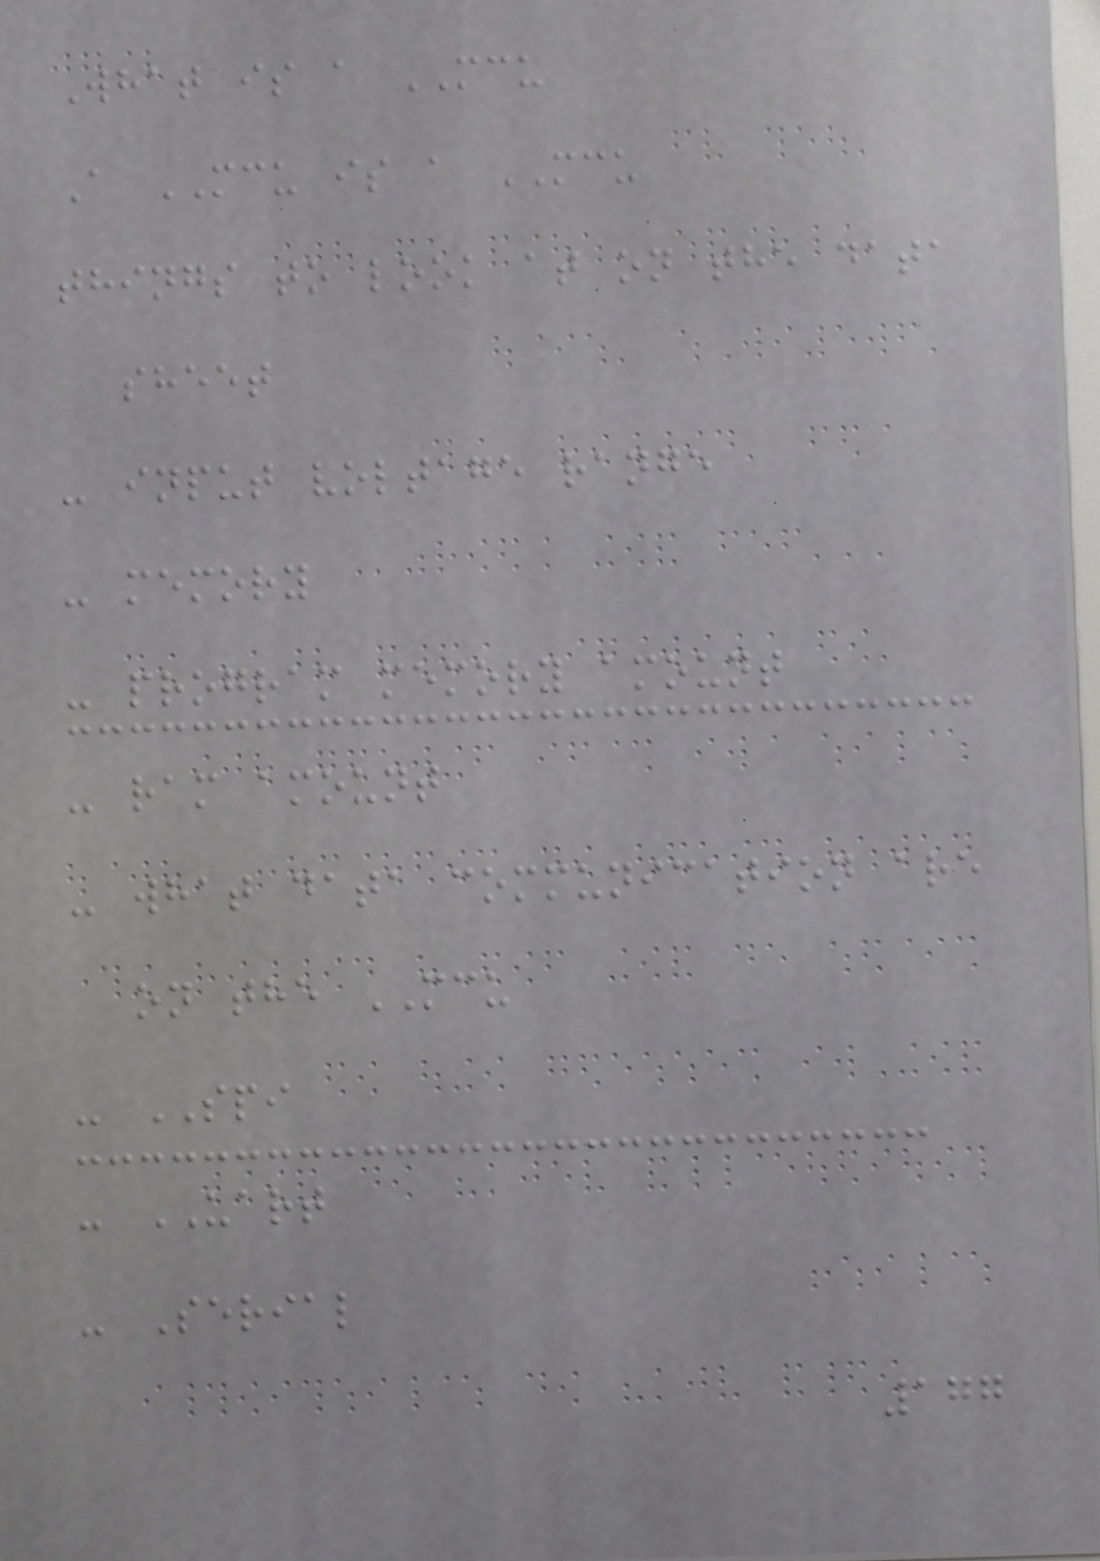What is a MCU
A MCU is a MCU
things to look at on the data
sheet
- input voltage range
- memory
- program memory amount
- ram amount
- what data communication are
on the MCU
- SPI
- UART
- Serial
177
